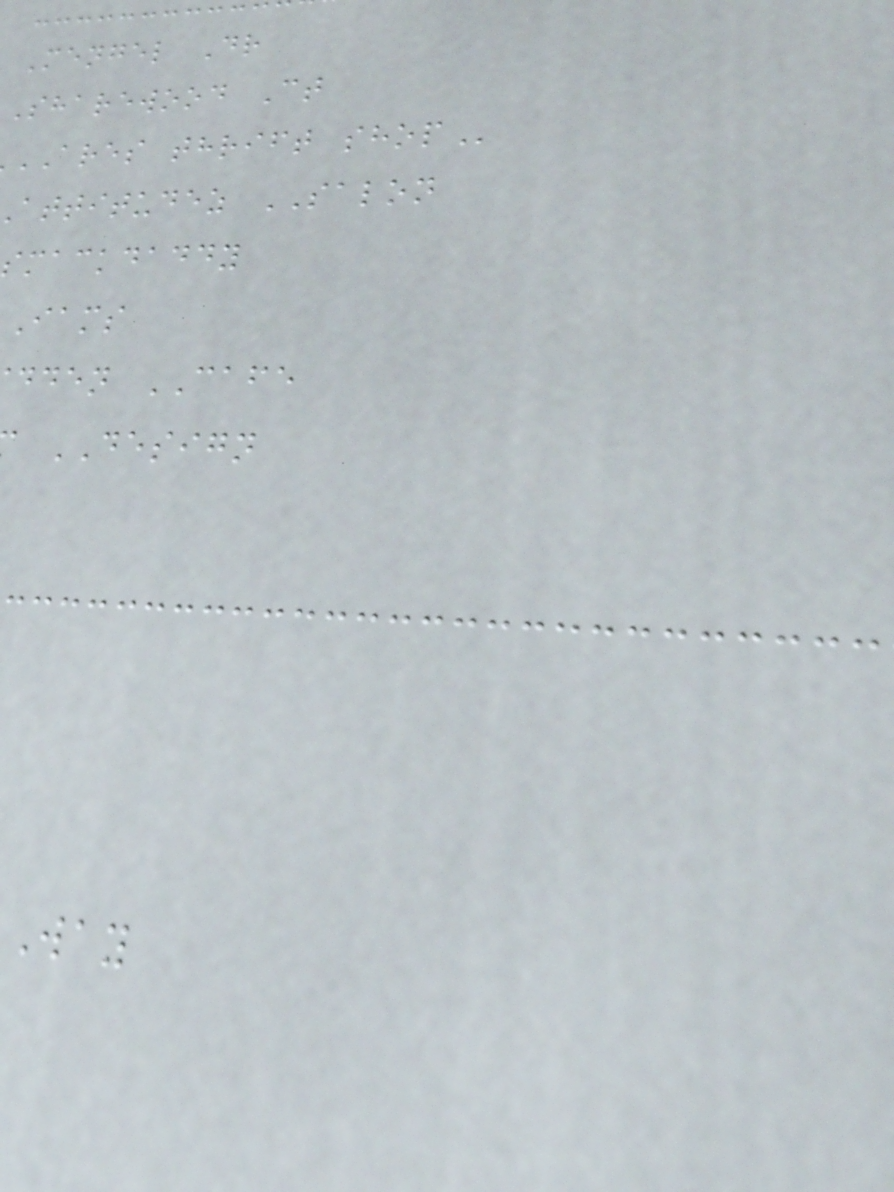Mengel Dr
Sharewood Ct
ARES thrift
attitudez SALON
mackdaddy
iams
dden CAFE
DESIGN
Way
